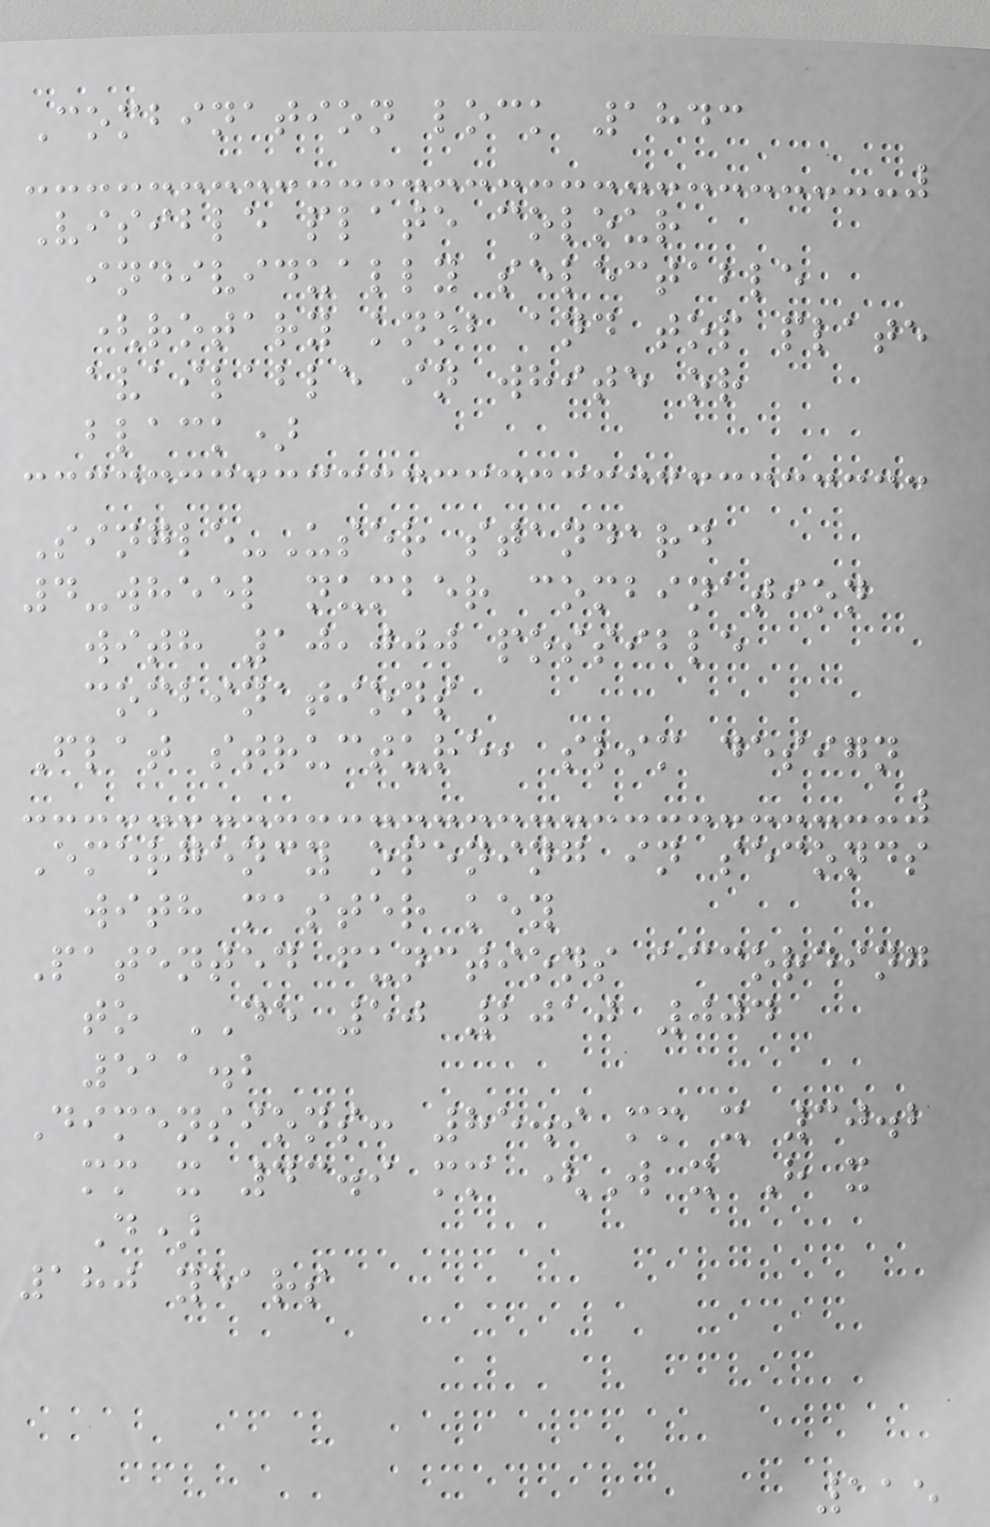Combination lock 1843
Visible plate colour
individually selectable
(rotary knob and top plate
available in white or
black)
Single-User standard
4-wheel number combination
with 10,000 possible
combinations
Flat structure, slim design
Emergency opening in seconds
with master key
Patented functions according
to DE 50 2010 004
511.2
Dimensions: 85.9 mm x 30.2
mm x 43.9 mm (W x H x
D)
180 years
115
